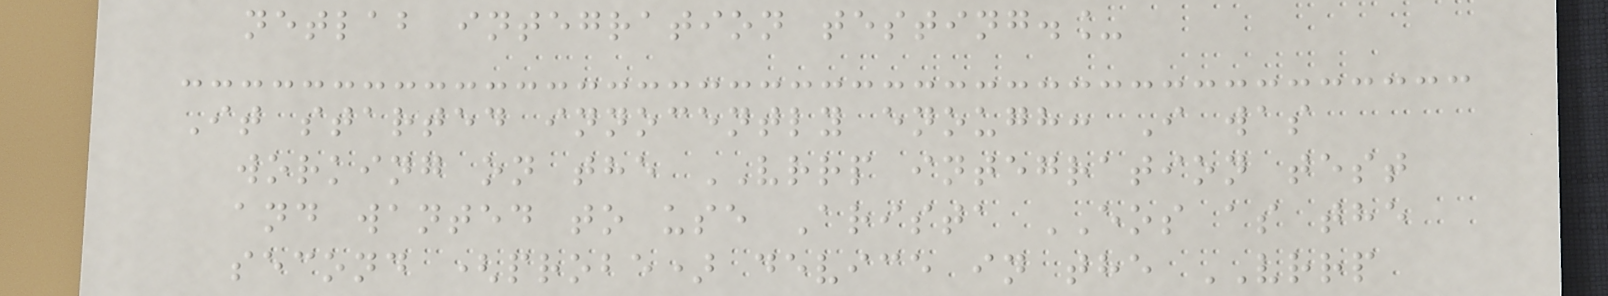netlab integration testing._
It started innocently enough: I was
working on the VRRP integration test
and wanted to use Arista EOS as the
second (probe) device in the VRRP
